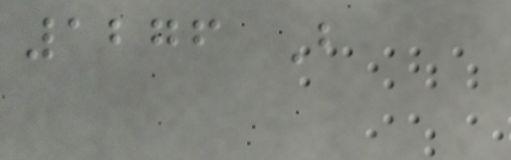1276 B
